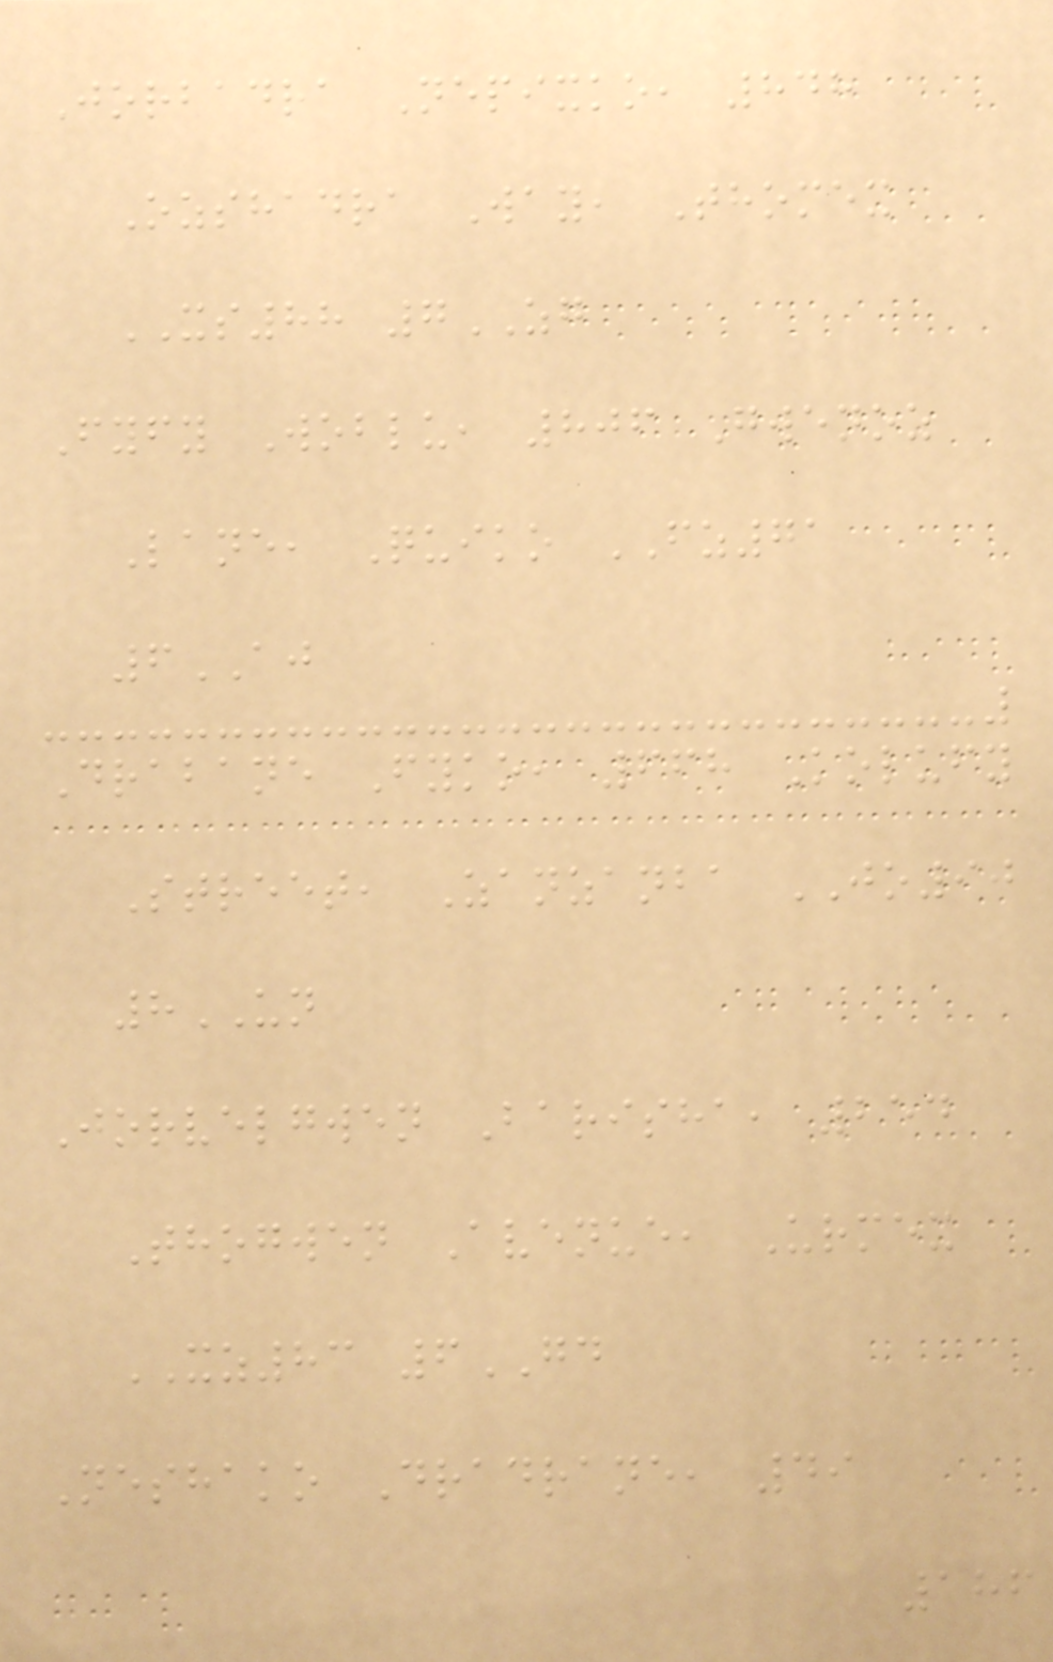Jorbadra Nepixko, 848
Ozshadra Way, Thomex
XS88 7ZG
Fyfy Woblu, 806 Gwenoz
Lane, Quiko FZ71
6AJ
Drabane Fyko, 668 Kolufy
Street, Zanzanba JO90
8UN
Jorvelgwen Barisha, 254
Thogwen Avenue, Urmex
XZ83 6GD
Neshako Dradrane, 49
186
